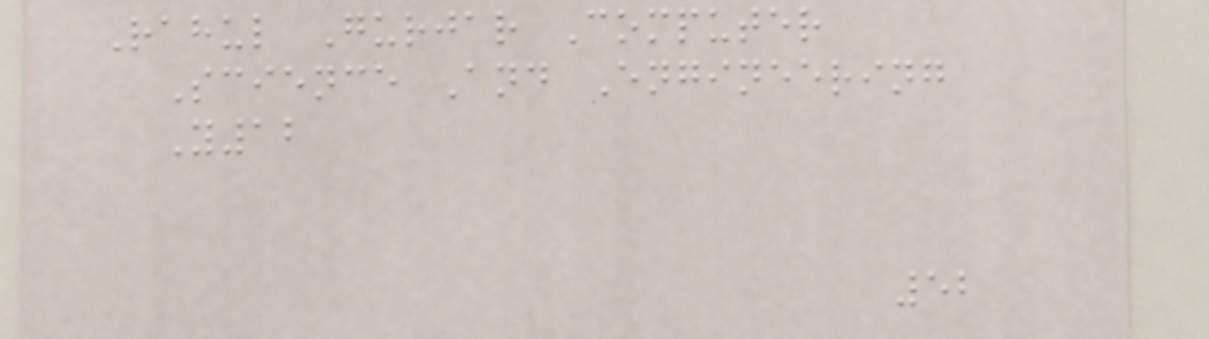Rahul Gurjar Computer
Science And Engineering
Y12
52
